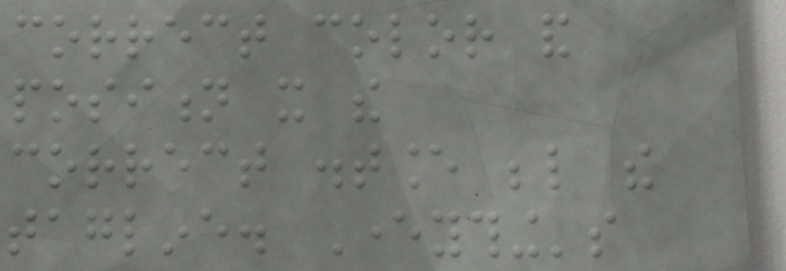correct color and
position it the
correct distance below the
tagline. Everything's
